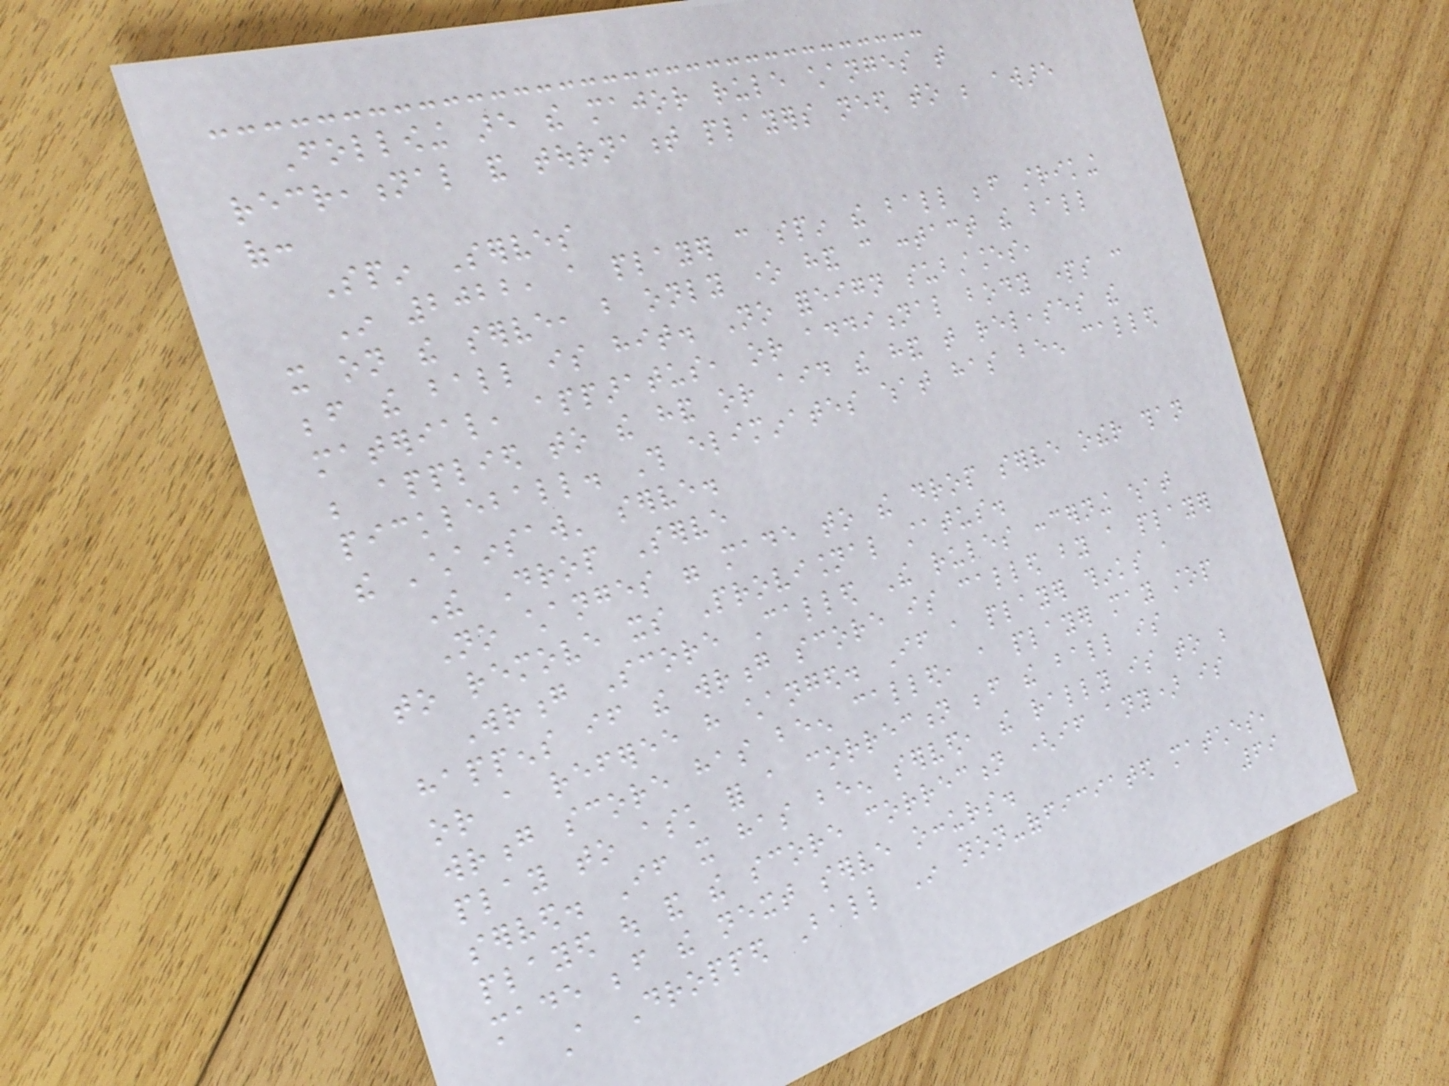Following are the major rule changes that
recreational and tournament players need to be aware
of:
Spin Serves
In 2022, a player can spin the ball before striking
it on the serve, but only one hand can contact the ball
before the ball is hit. No foreign substances,
material, apparatus, or additional body parts can
be applied to the hand or aid the hand that releases the
pickleball. This eliminates what has been called
the 'chainsaw' serve.
The Drop Serve
No changes were made to the drop serve other than
to remove its Provisional status.
Wrong Score Called The rules concerning what
happens if the wrong score is called by a player
or a referee have changed. If a player thinks a
wrong score has been called, a player may stop
play to ask for a correction before the ball is
served. If it has been served, the rally is to be
played out and the score correction (if any) is
made before the next serve occurs.
A Dropped Ball In non-officiated matches,
69
